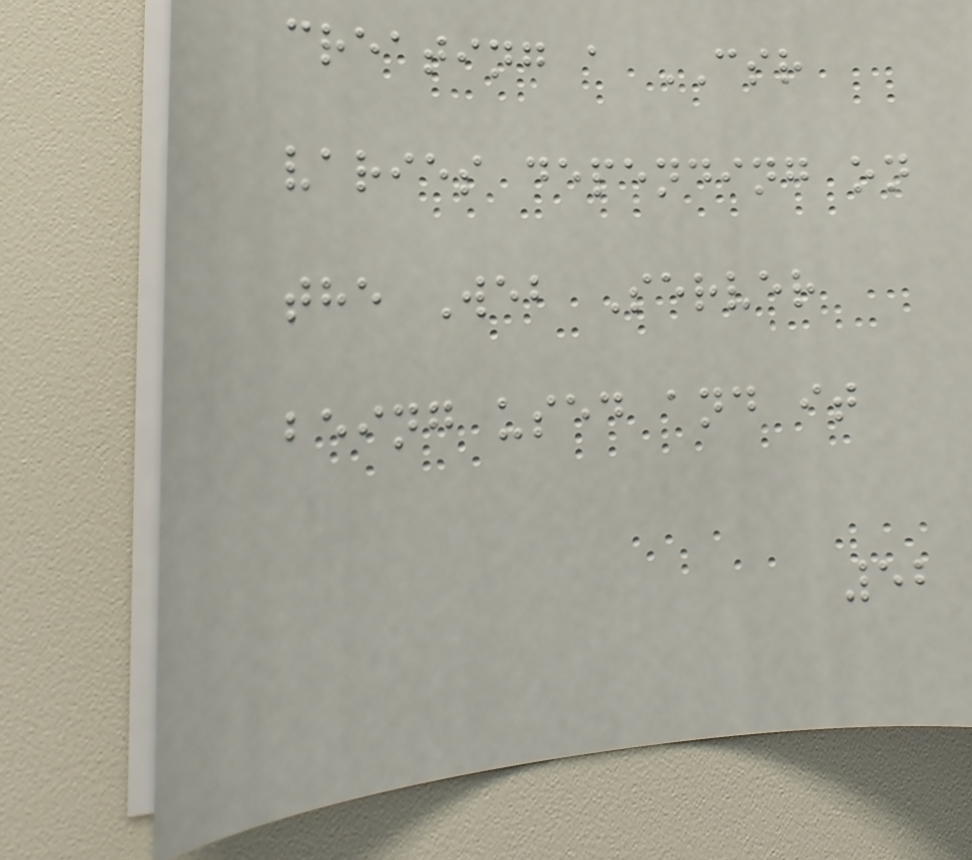creating a CSR
varies depending on
the Web Server
being used and it
52
